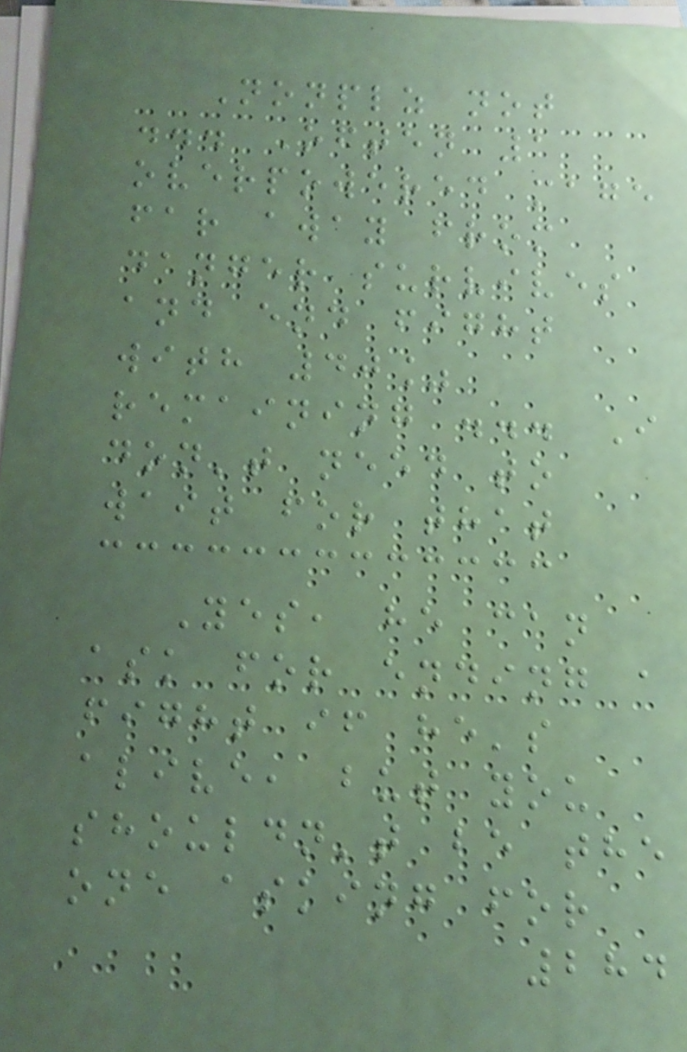Nonplz not
... Often 1
overpowered mage
far away from
danger survives
and end fight
with 40%
remaining ... I
don't need to
wait for that
Yes, he can
ask for ending a
fight if he's
alive, but you
shouldn't be the
one asking for
284
